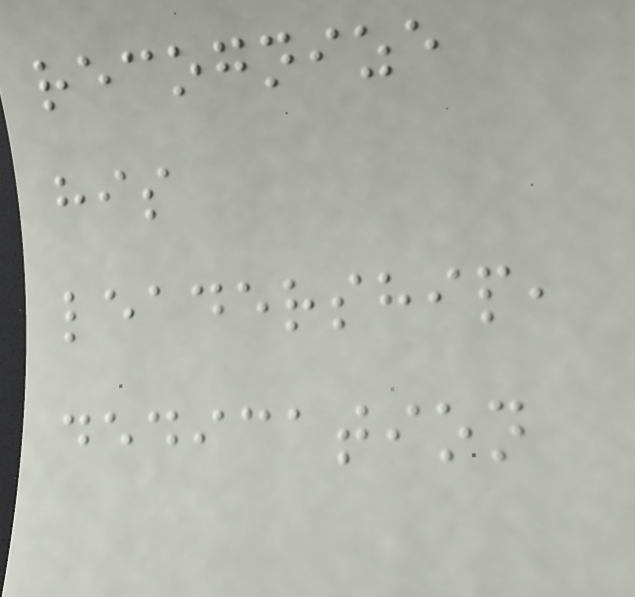recognize
his
leadership,
dedication
